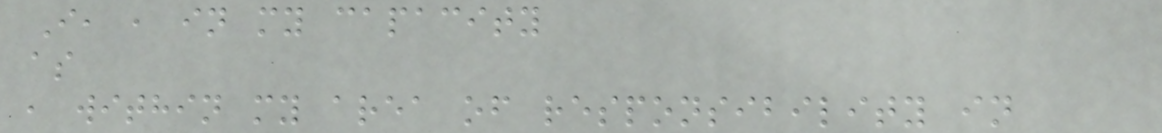I, , in my capacity
as
, within my area of responsibility in
